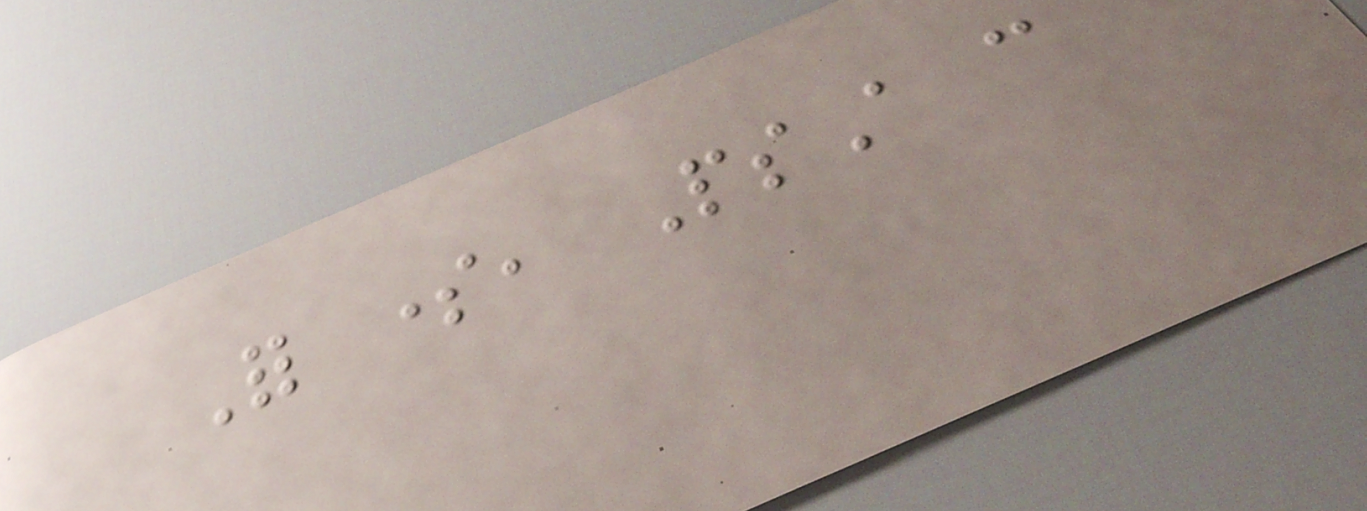For some, PsA can
